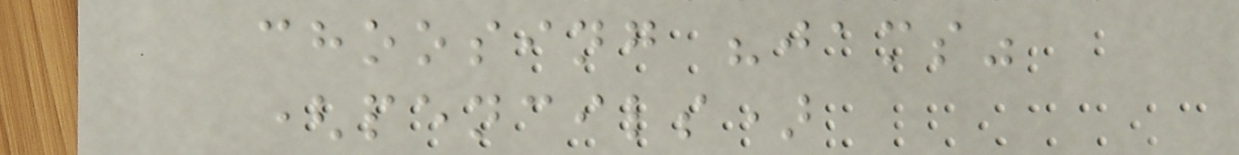choosing "jams"
(pencils)
